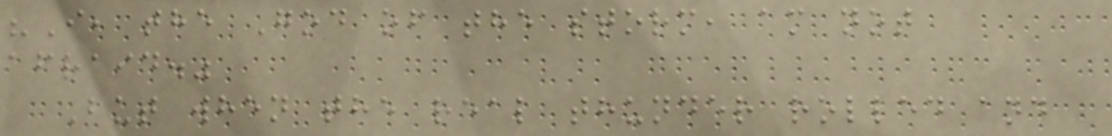"I, the God of the storm, am not
afraid."
But when the real thunder rolled and
